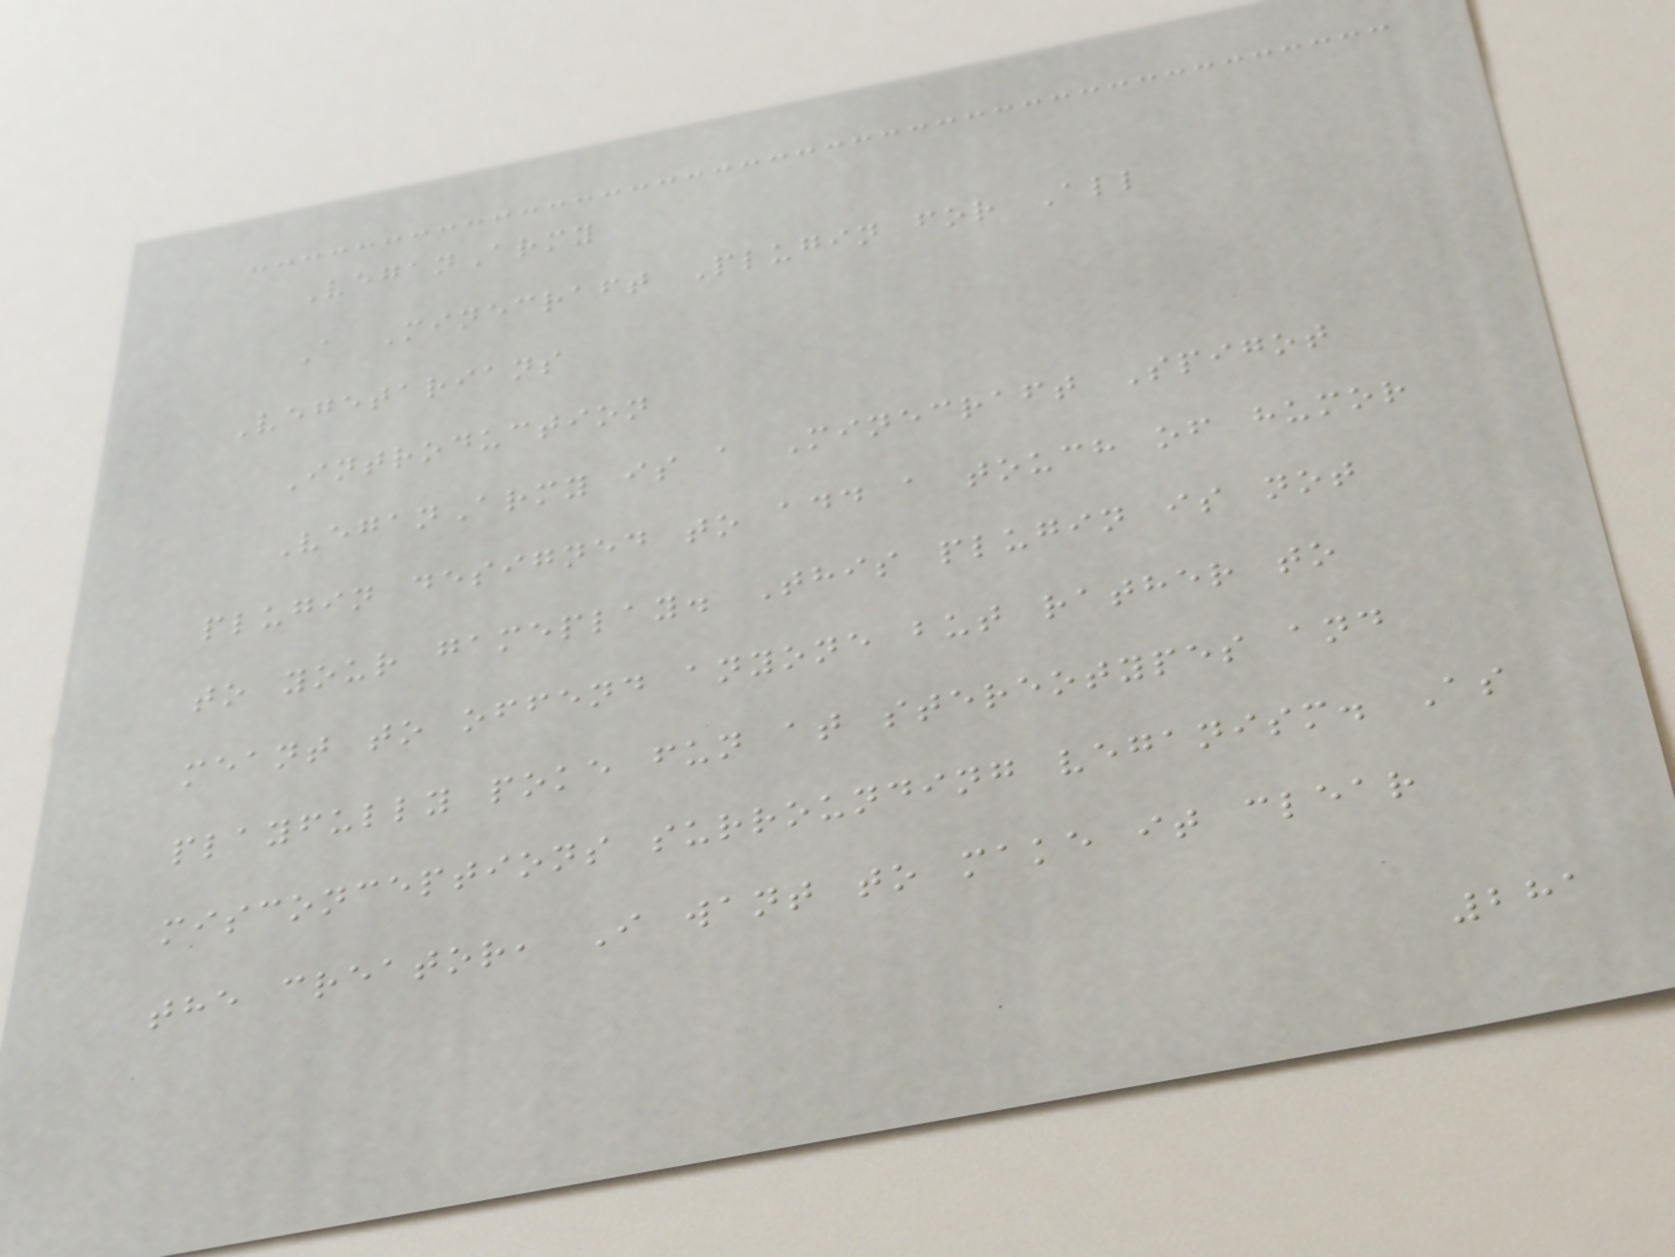VeganArmy
A Minecraft Plugin for All
Vegetarians
Introduction
VeganArmy is a Minecraft Spigot
plugin designed to add a touch of humor
to your gameplay. This plugin is not
meant to offend anyone but rather to
playfully poke fun at stereotypes and
misconceptions surrounding veganism. As
the creator, I want to make it clear
281
